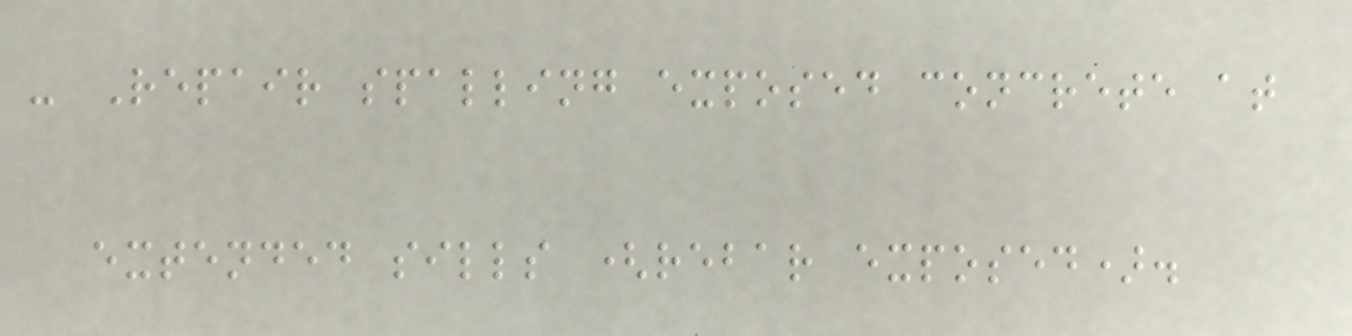- Repair spalling exposed concrete at
extended sills (rebar exposed).
